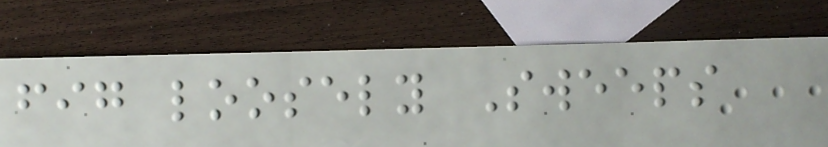fig loosely Sweeps
